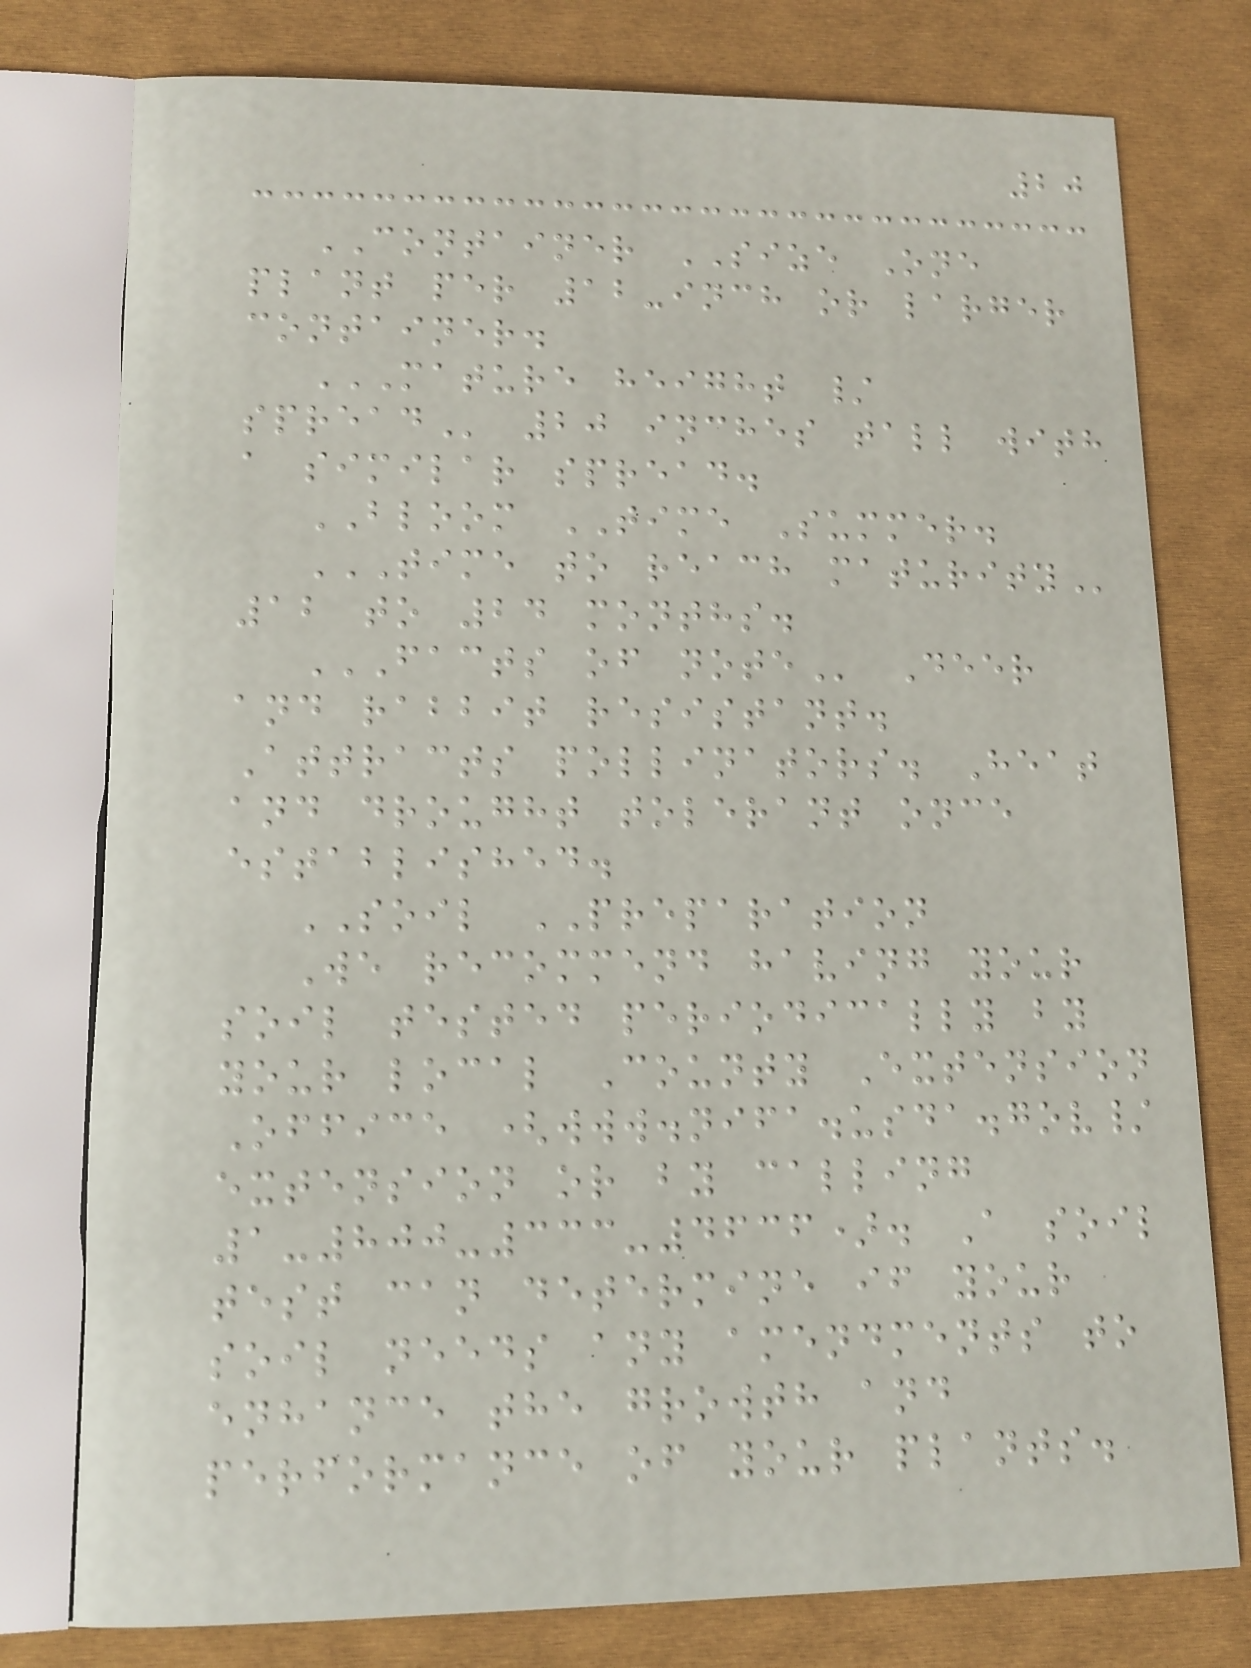20
CONTAINER SIZE One
plant per 12-inch or larger
container.
MATURE HEIGHT /
SPREAD 20 inches tall with
a similar spread.
BLOOM TIME Summer.
TIME TO REACH MATURITY
12 to 24 months.
FACTS OF NOTE Deer
and rabbit resistant.
Attracts pollinators. Heat
and drought tolerant once
established.
SOIL PREPARATION
We recommend having your
soil tested periodically by
your local County Extension
Office (www.nifa.usda.gov/
extension or by calling
1-800-333-4636). A soil
test can determine if your
soil needs any amendments to
enhance the growth and
performance of your plants.
